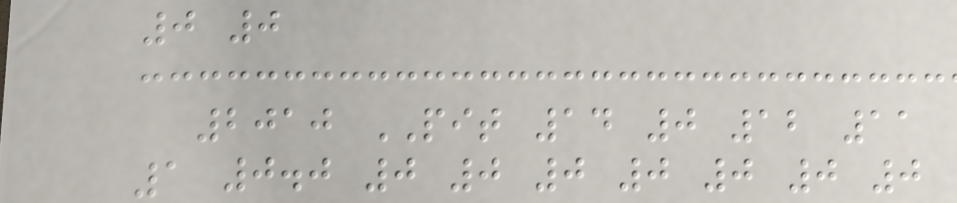0 0
2010 PIT 14 0 12 11
1 0.0 0 0 0 0 0 0 0
